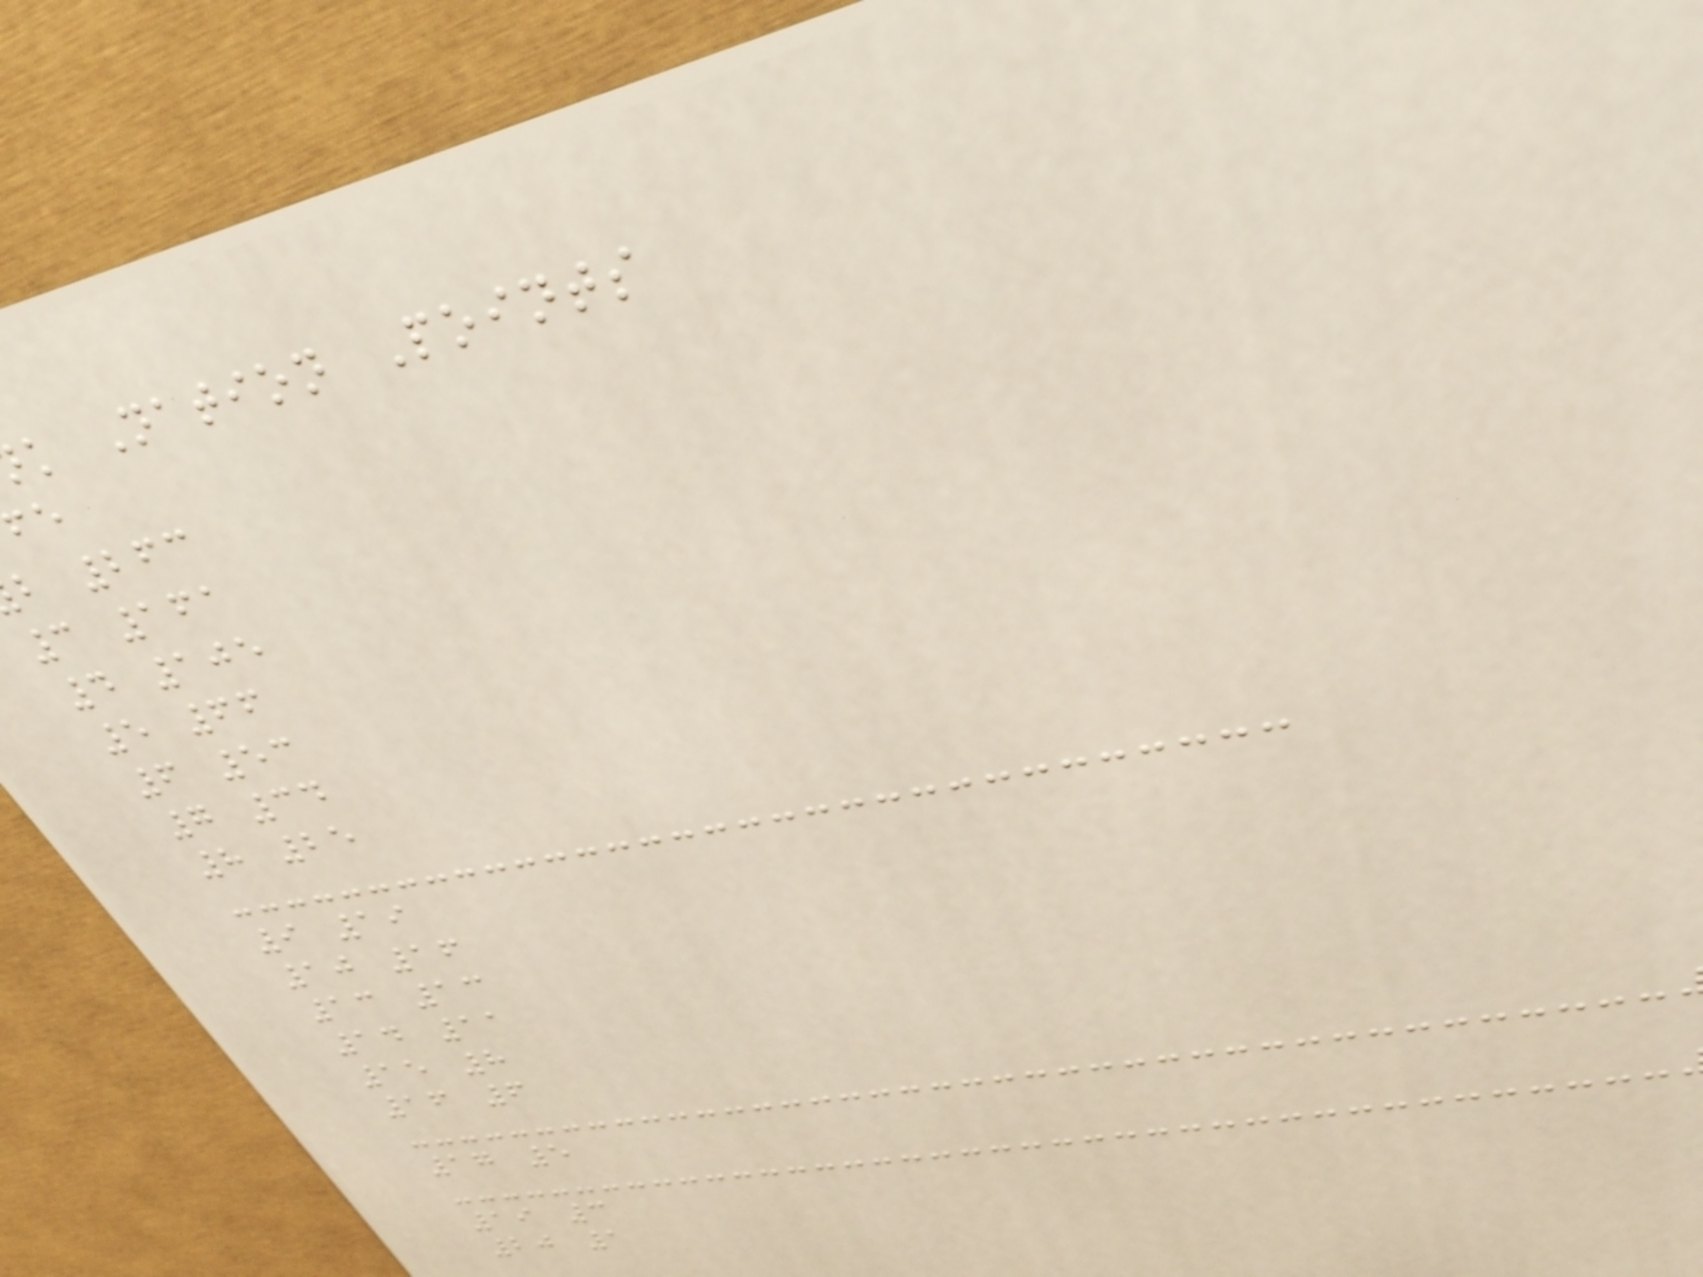k Nation Points
b 263
3 161
4 105
5 66
6 53
7 34
8 25
9 19
10 16
13 13
14 11
15 8
16 6
17 5
19 3
20 1
